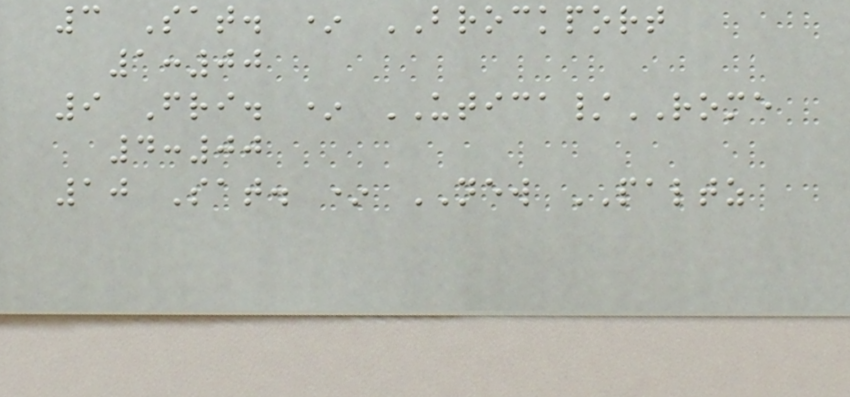3 Sat. * BROCKPORT
1:00
9 Fri. * UTICA/ROME
4:00
10 Sat. * NEW PALTZ
